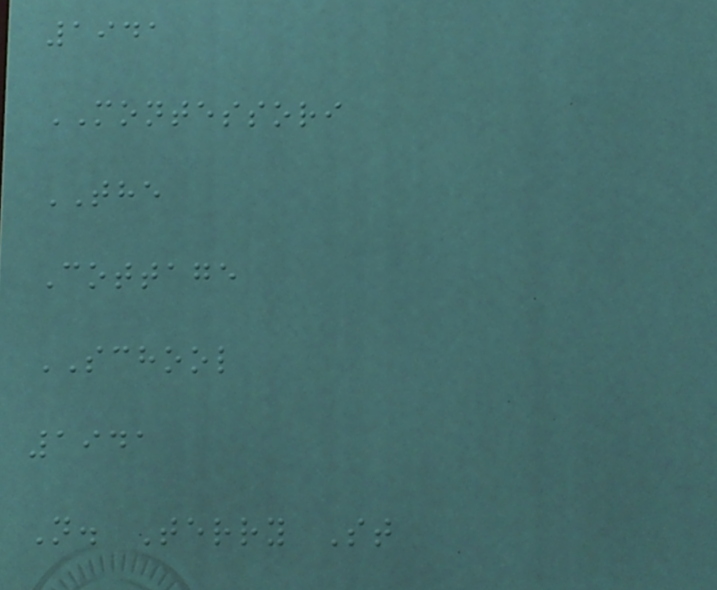1941
MONTESSORI
THE
Cottage
SCHOOL
1941
N. Terry St
